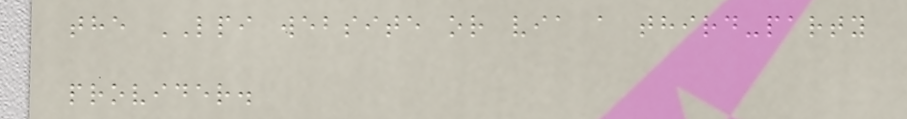the LPI website or via a third-party
provider.
